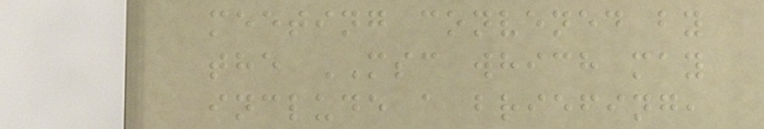meeting convened by
the MSC which may
include a briefing,
